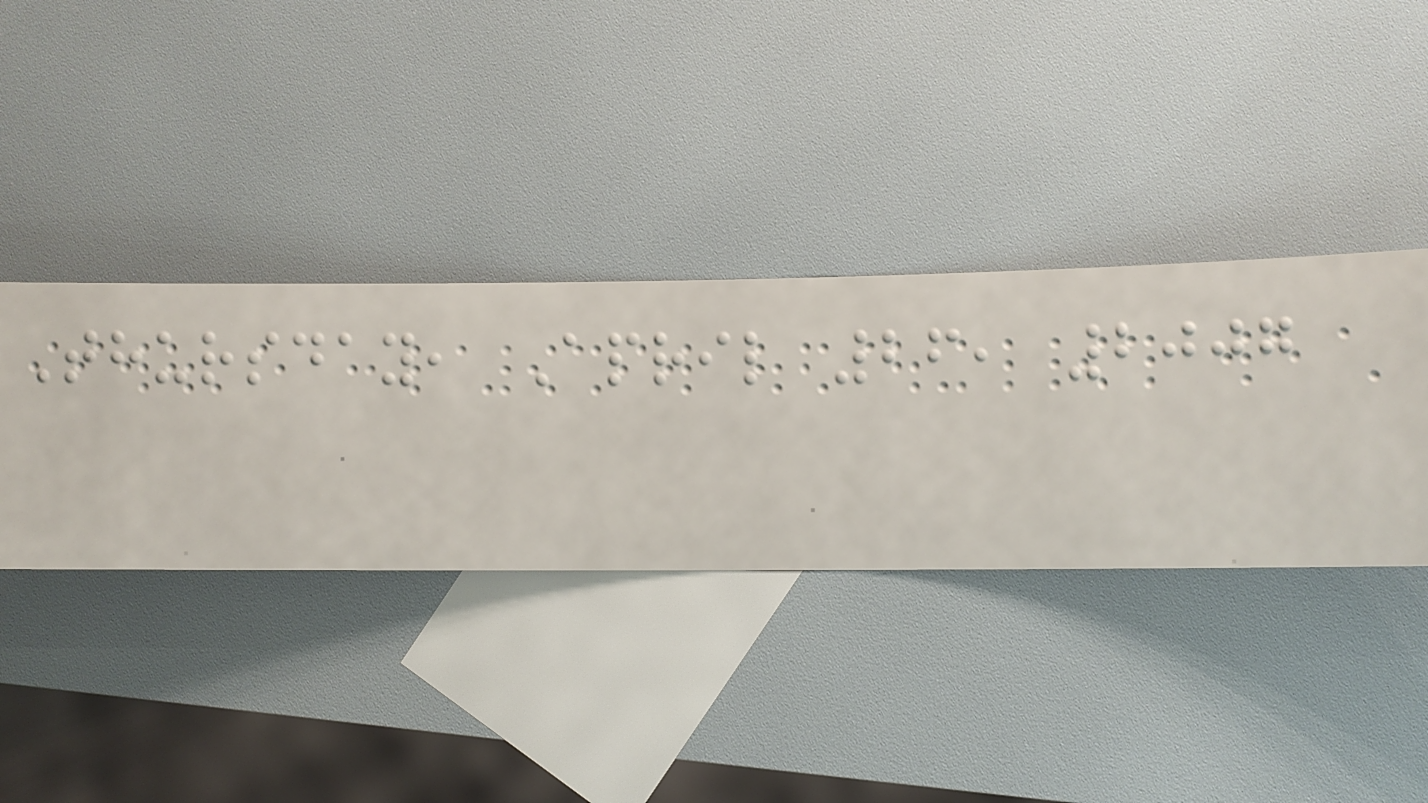Thursday, April 26, 2007
